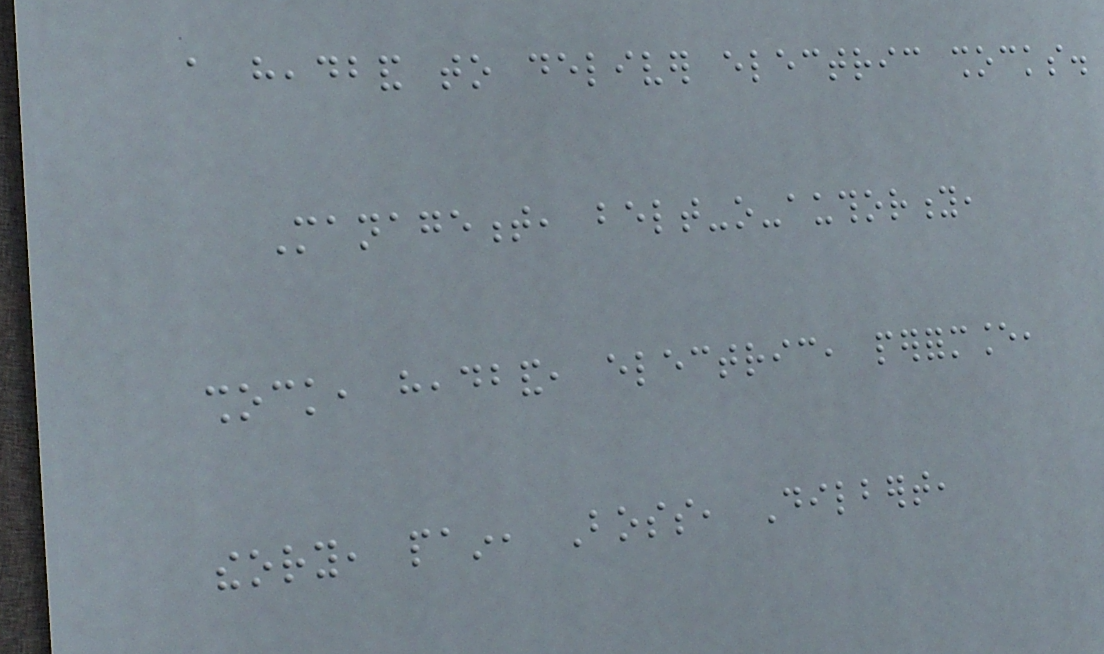a headband to deliver electric shocks.
Management, belt-o-authority,
shock, headband, electric, performance,
theory, pain, Boss, Dilbert,
